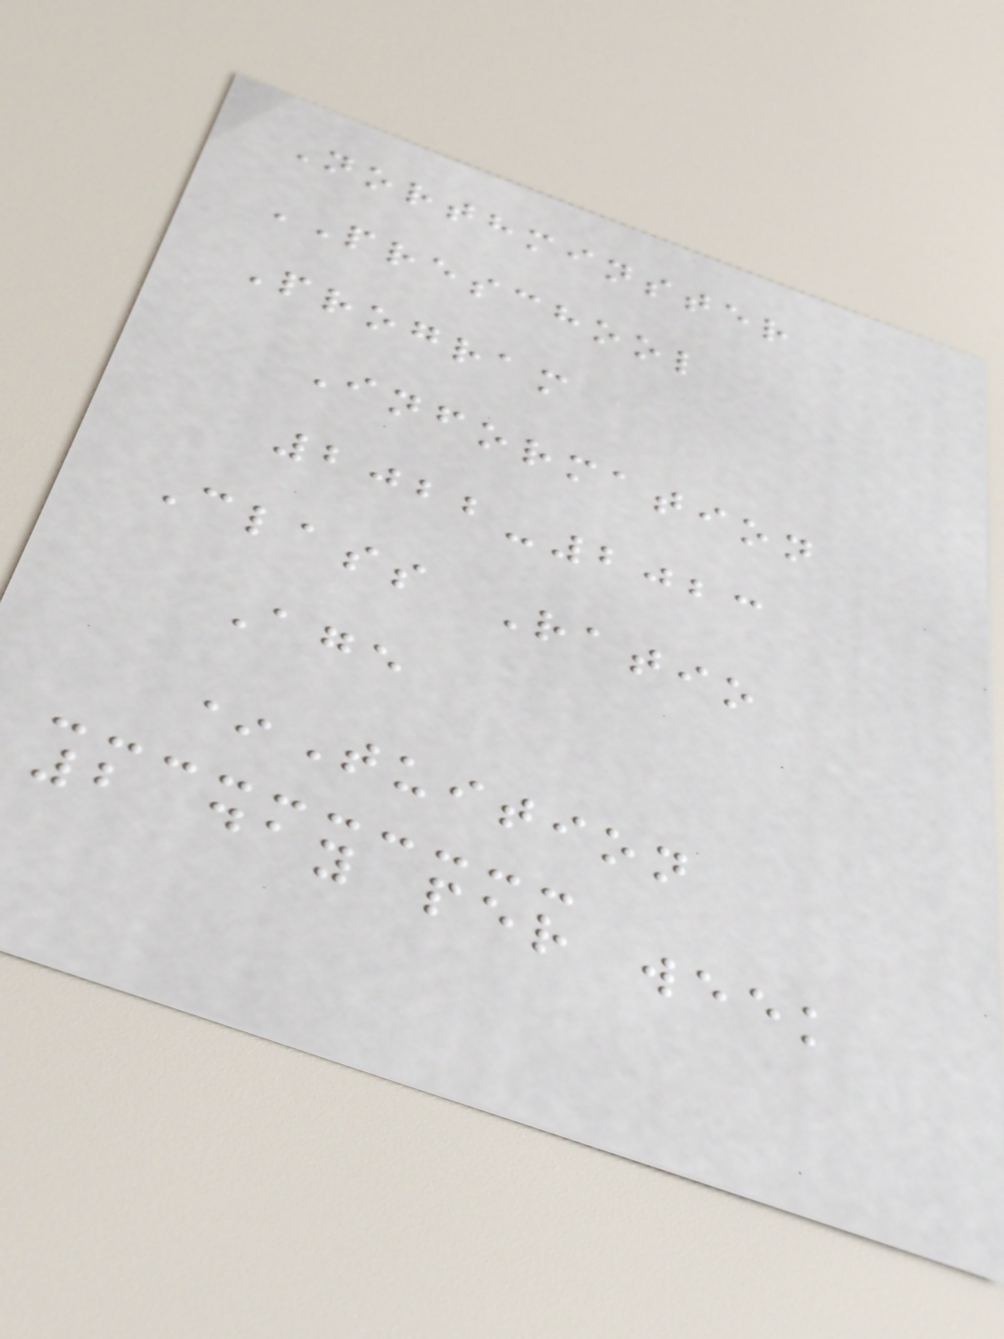Northminster
PRESCHOOL
Program
Information
2022-2023
Class Ratio
Age
*Tuition
2 day per week
